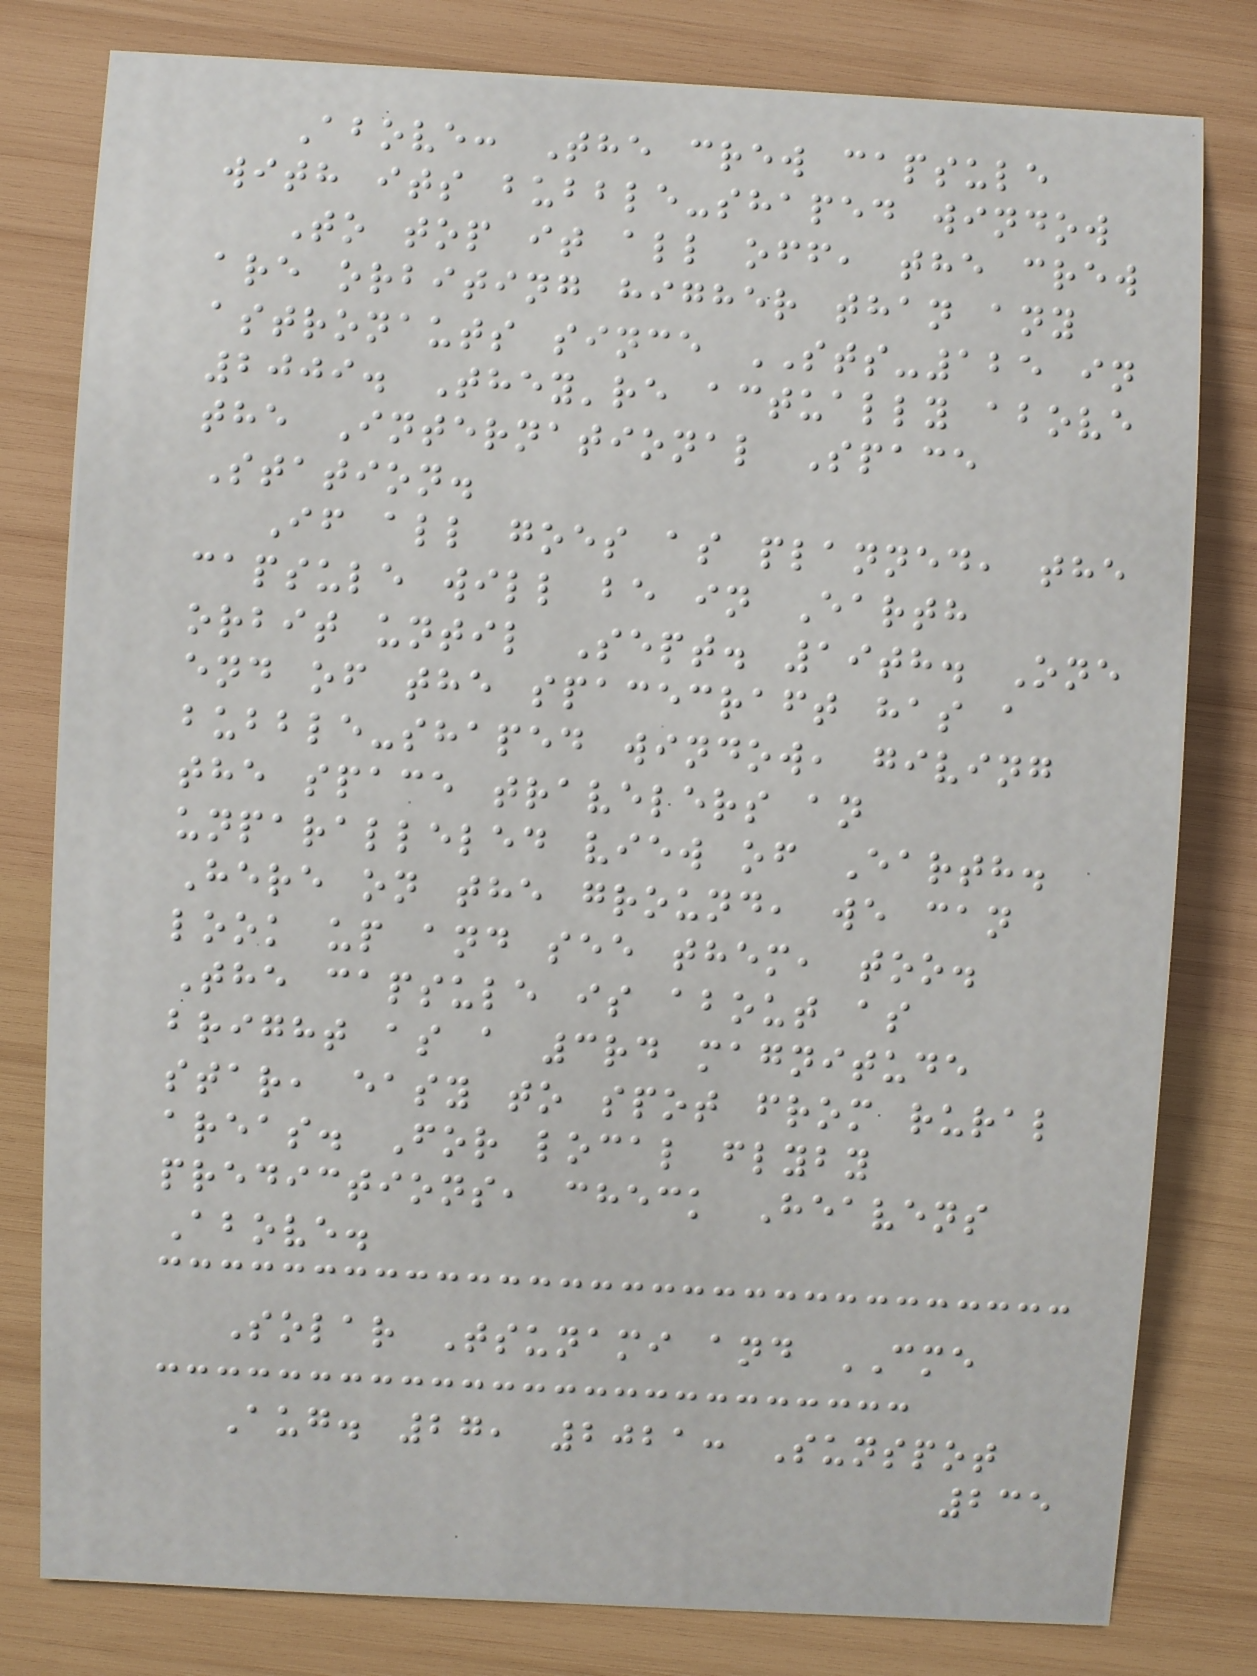Above: The crew capsule
with its bubble-shaped window
To top it all off, the crew
are orbiting higher than any
astronauts since STS-125 in
2009. They're actually above
the International Space
Station.
If all goes as planned, the
capsule will be in Earth
orbit until Sept. 19th. One
end of the spacecraft has a
bubble-shaped window, giving
the space travelers an
unparalleled view of Earth.
Here on the ground, we can
look up and see them, too.
The capsule is about as
bright as a 3rd magnitude
star, easy to spot from rural
areas. For local flyby
predictions, check Heavens
Above.
Solar Tsunami and CME
Aug. 27, 2021: Sunspot
235
